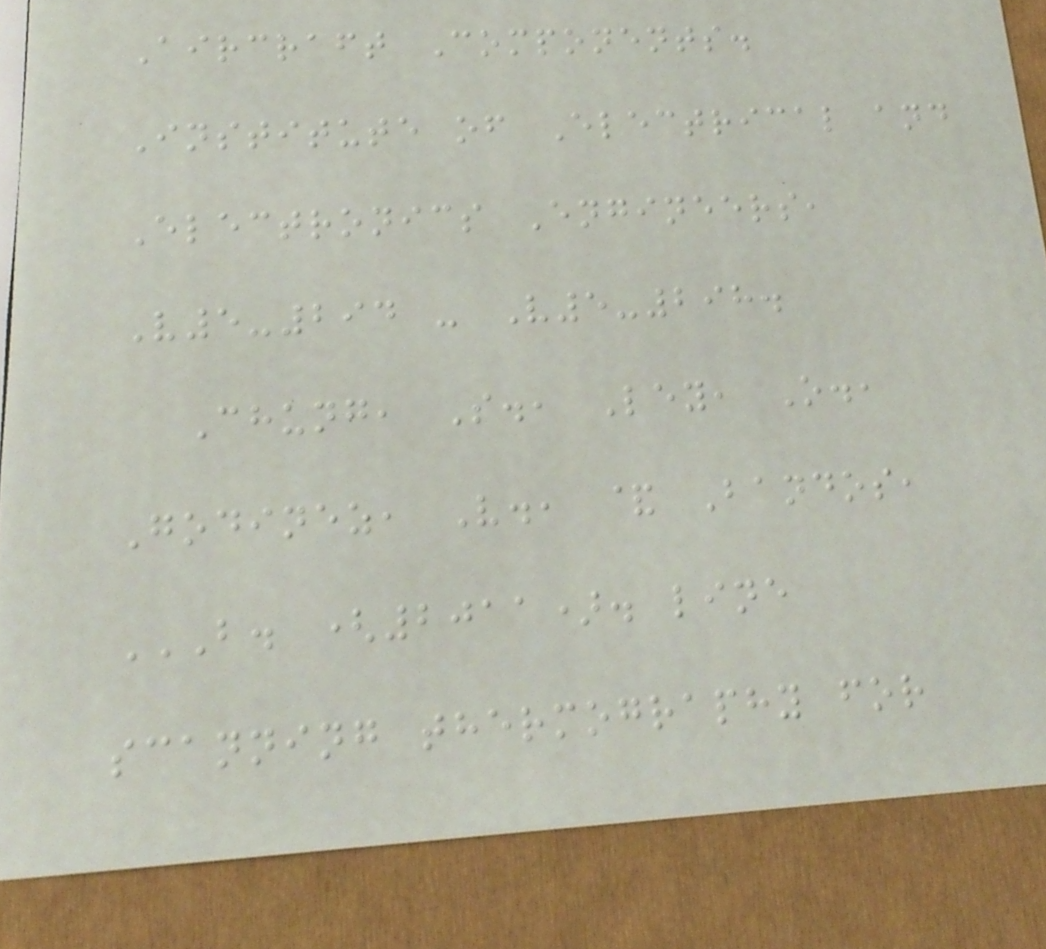Aircraft Components.
Institute of Electrical and
Electronics Engineers,
V5-294 - V5-298.
Chung, S., Ley, O.,
Godinez, V., & Bandos,
B. (2011). LINE
SCANNING THERMOGRAPHY FOR
